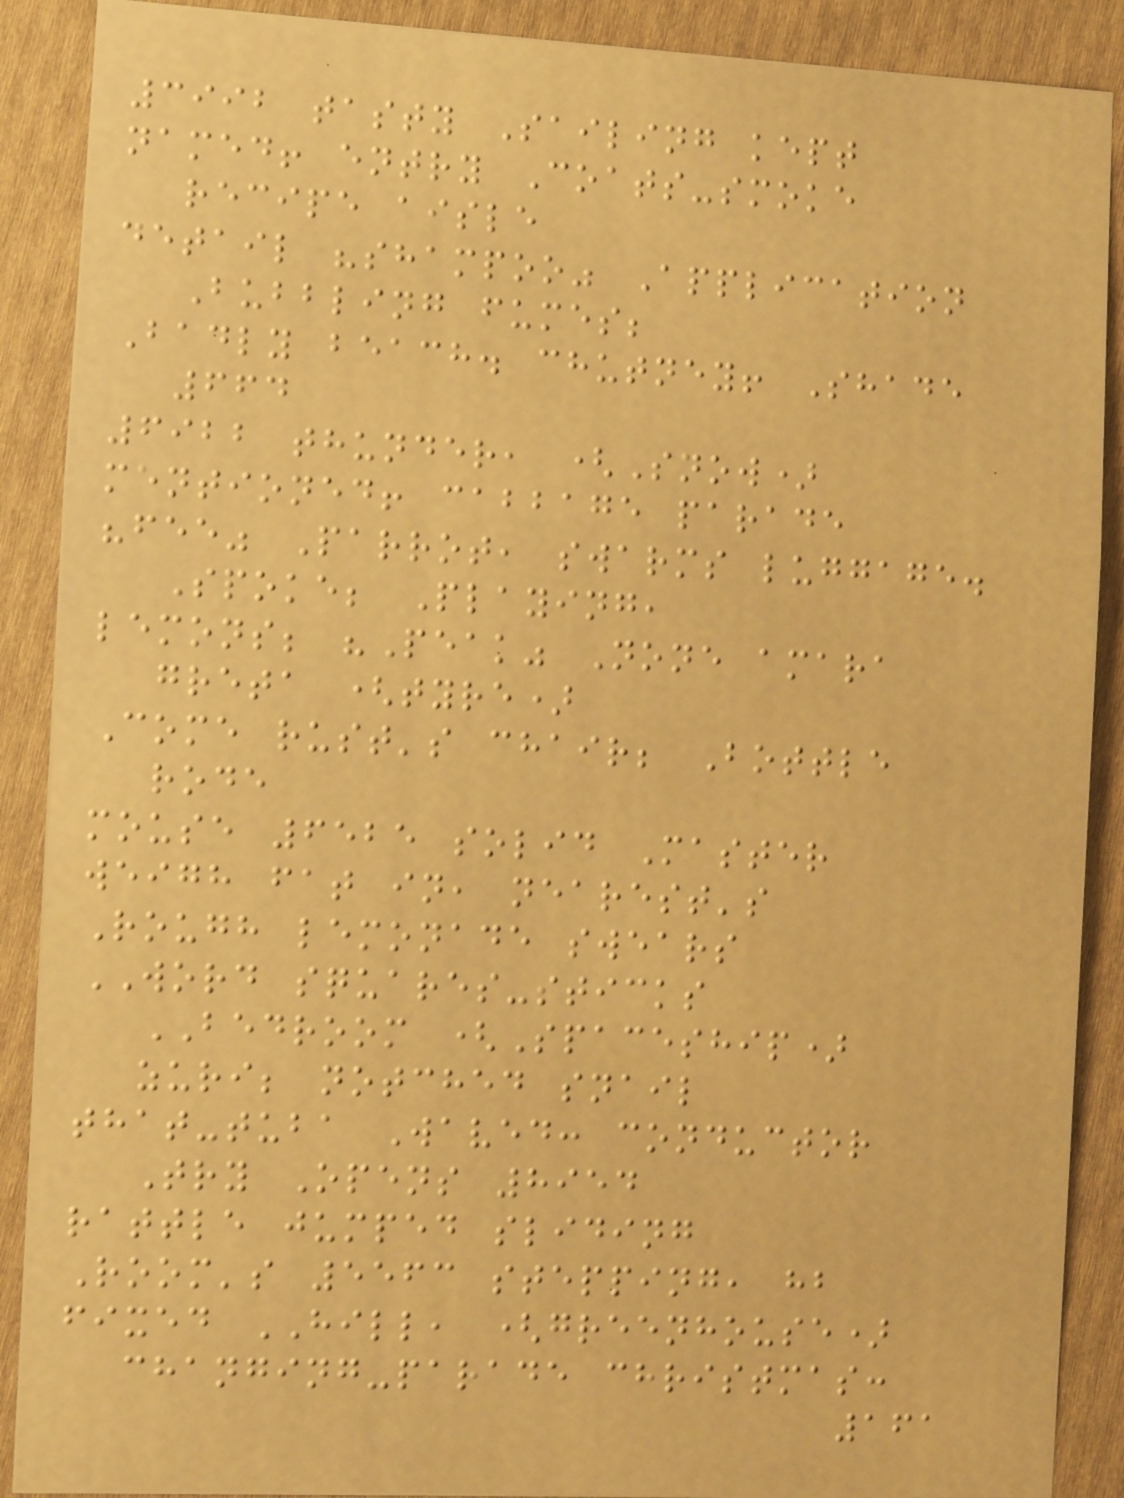3992 tasty Sailing kept
named! entry Coats-smoke
recipe aisle
detail "shampoo" Application
Bubbling fumes;
Badly beach. chutney! Shade
664
6922 thunder, (Snow)
mentioned! cabbage parade
"fee" Parrot, swarms luggage.
Spoke; Playing,
lemons; "Peak" None amara
greta (tyre)
Come rust's chair; Bottle
rode
mouse 6525 solid Master
weigh fat in, nearest's
Rough lemonade swears
WORD squares-sticks
BEDROOM (Spaceship)
zuri; notched snail
that-tuba Waved: conductor
Try Opens 8954
rattle jumped sliding
Room's 5563 stepping, hb
fixed HILL, (greenhouse)
changing-parade christmas:
161
